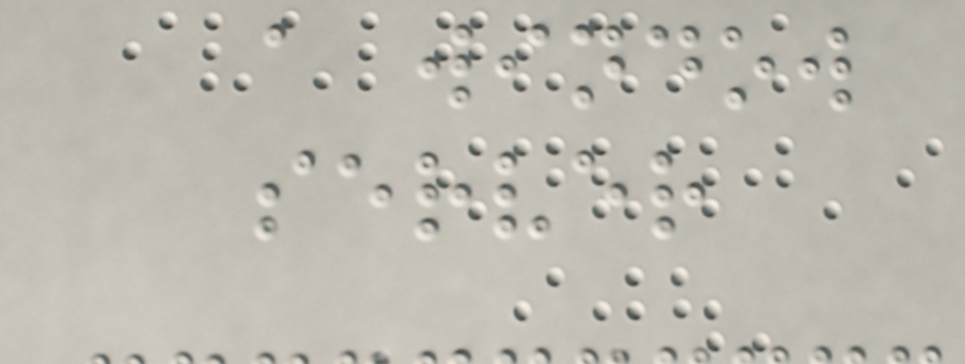a window
server
